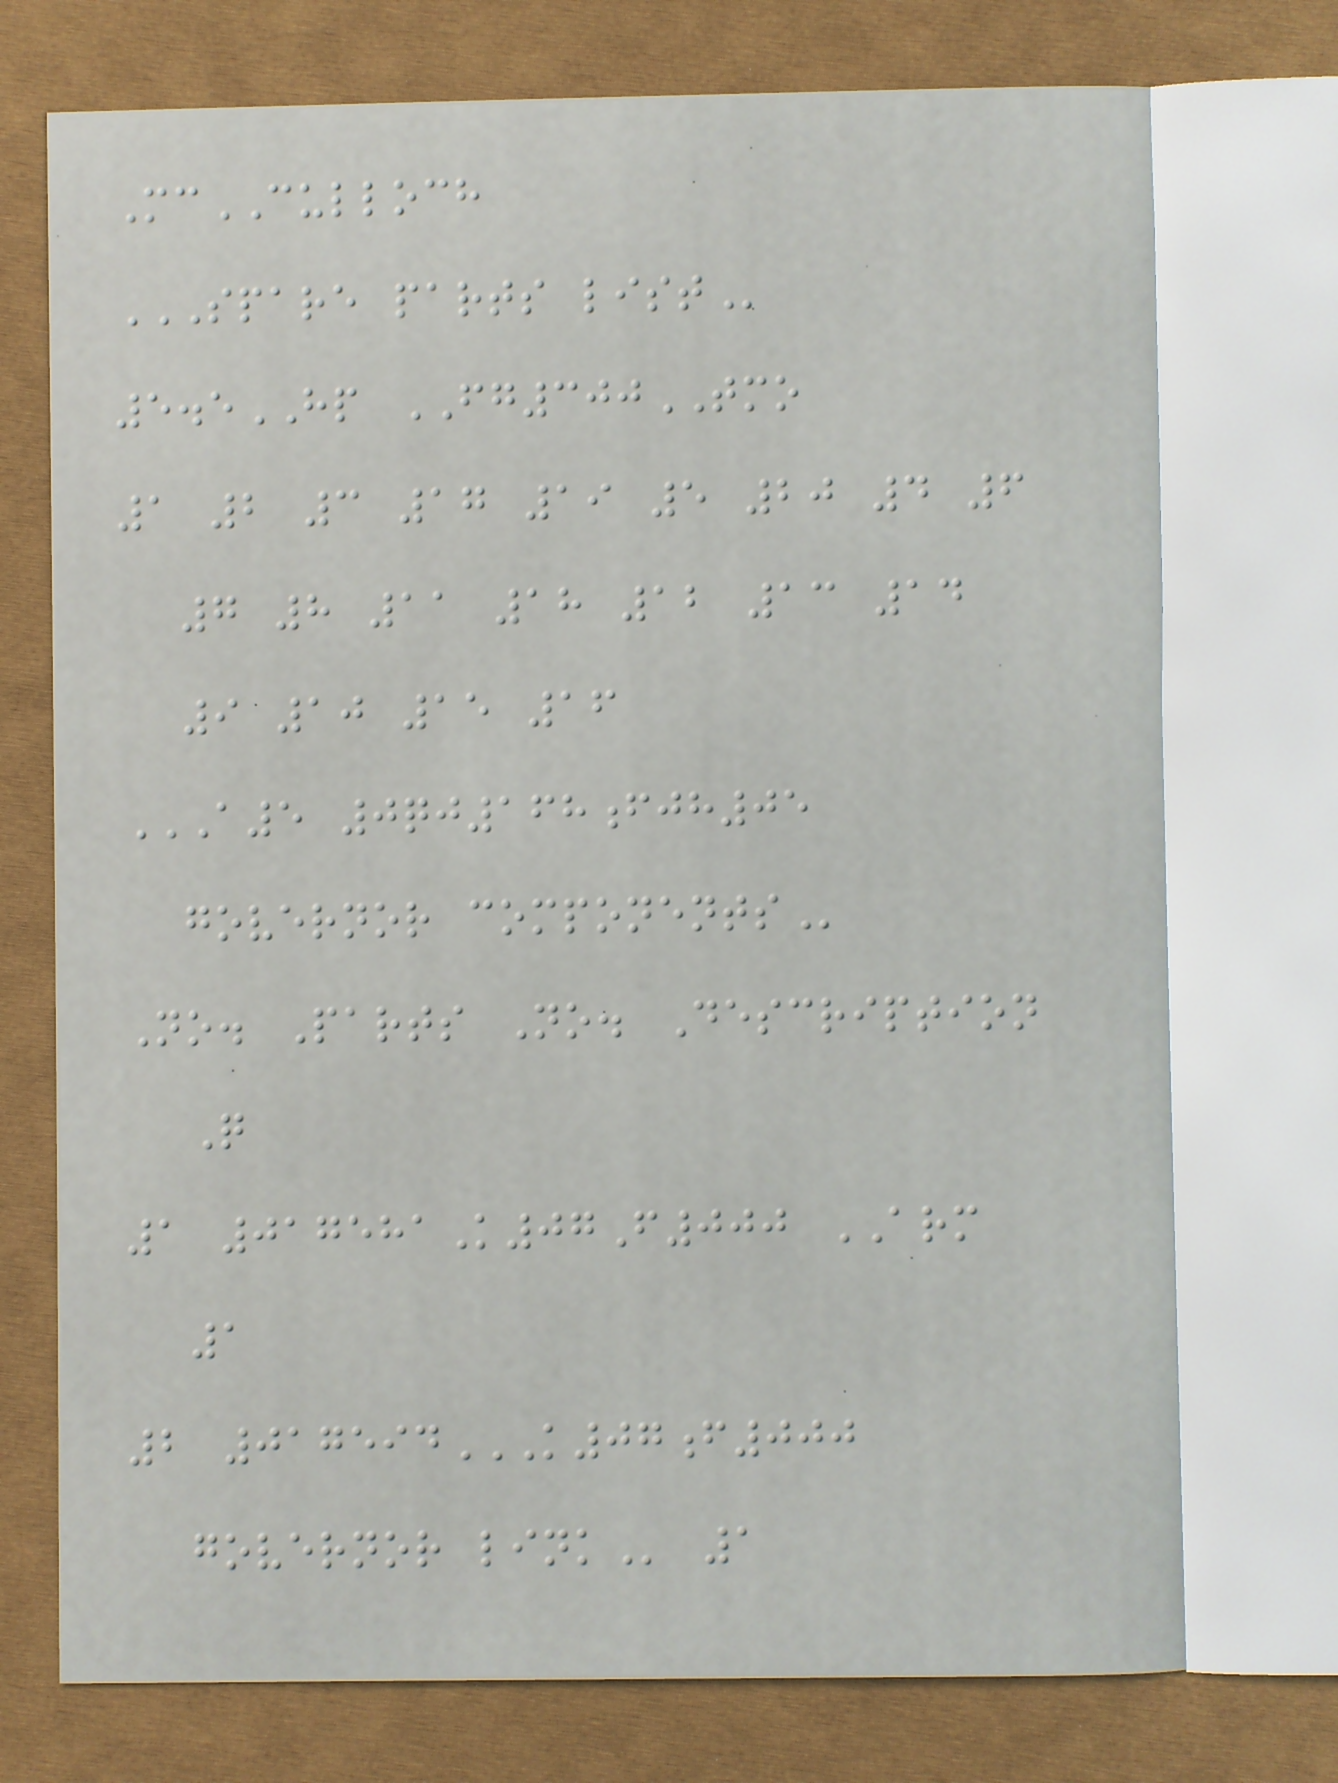McCULLOCH
SPARE PARTS LIST
5.5HP FG300TMO
1 2 3 17 19 5 20 4 6
7 8 11 18 12 13 14
9 10 15 16
A5 0QJ168FJH05
GOVERNOR COMPONENTS
No. Parts No. Description
Q
1 017581K07F000 ARM
1
2 017594K07F000
GOVERNOR LINK 1
